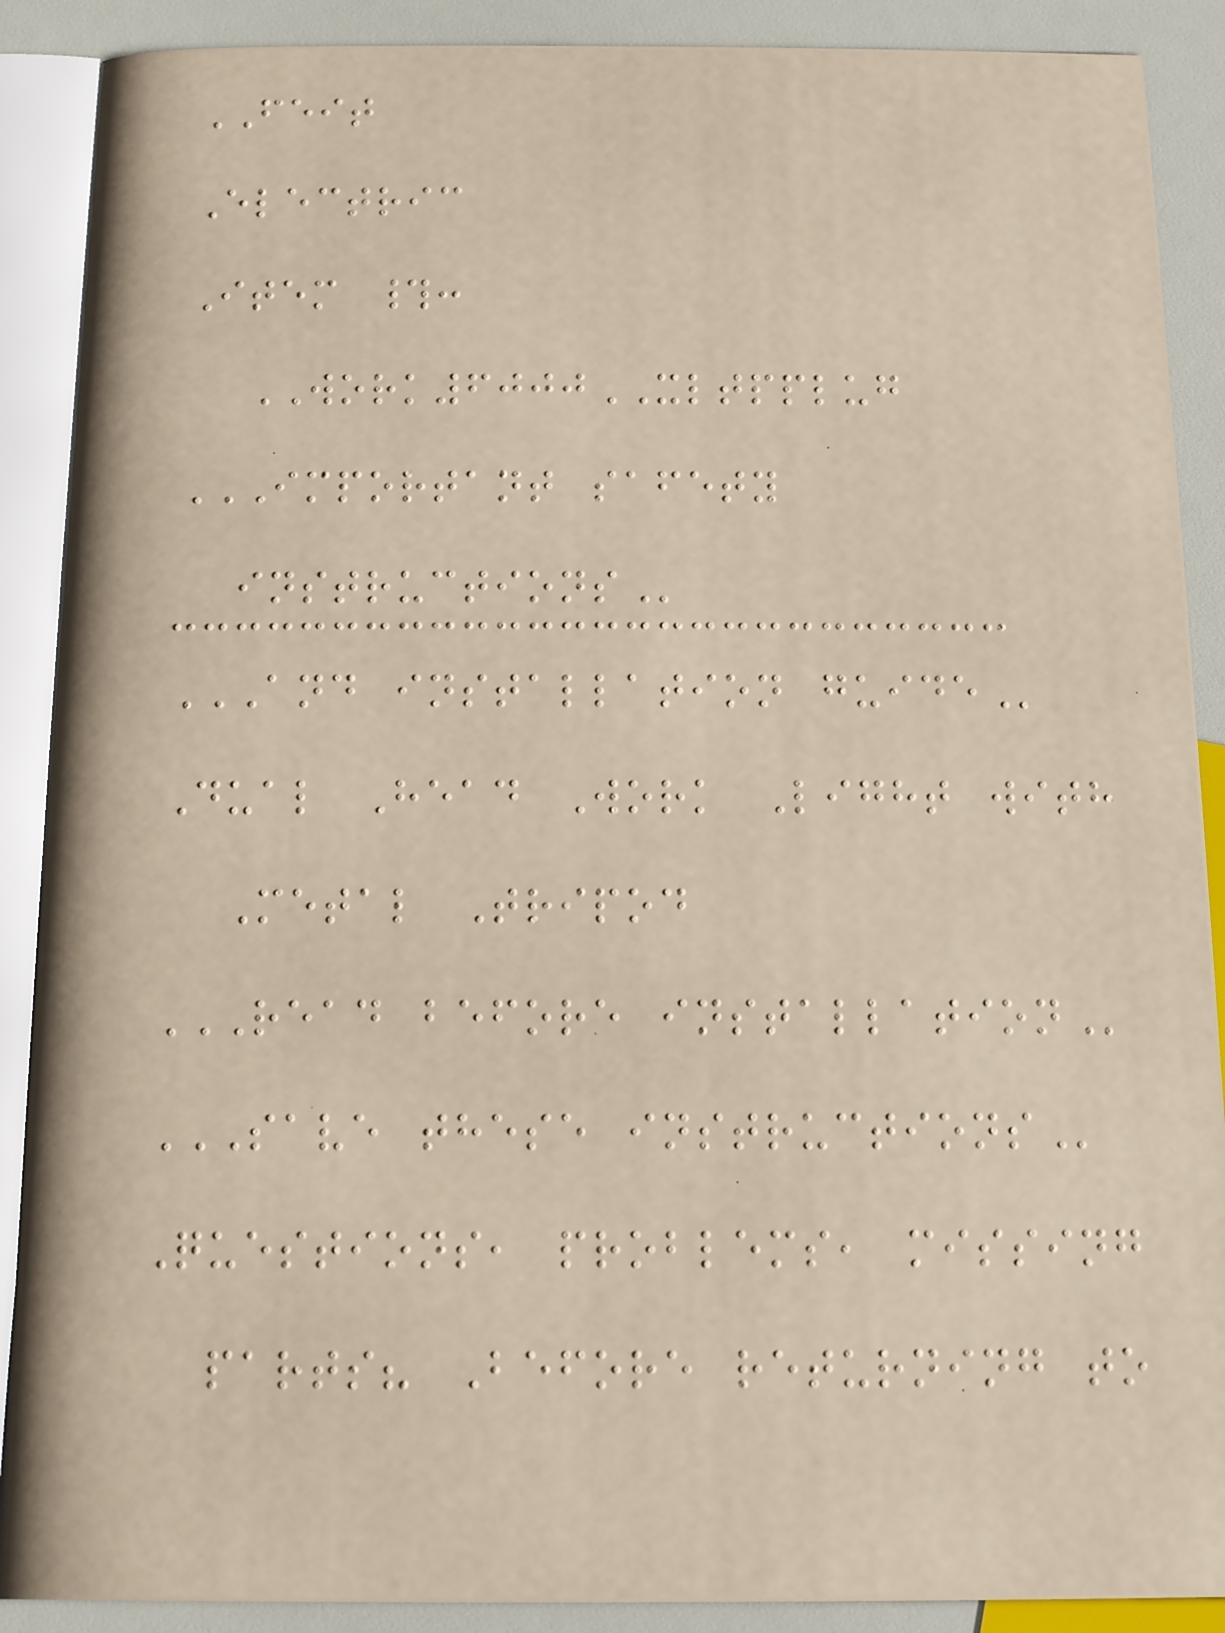FEIT
Electric
Item #:
WORK6000XLTPPLUG
IMPORTANT SAFETY
INSTRUCTIONS
AND INSTALLATION GUIDE
Dual Head Work Light with
Metal Tripod
READ BEFORE INSTALLATION
SAVE THESE INSTRUCTIONS
Questions, problems, missing
parts? Before returning to
